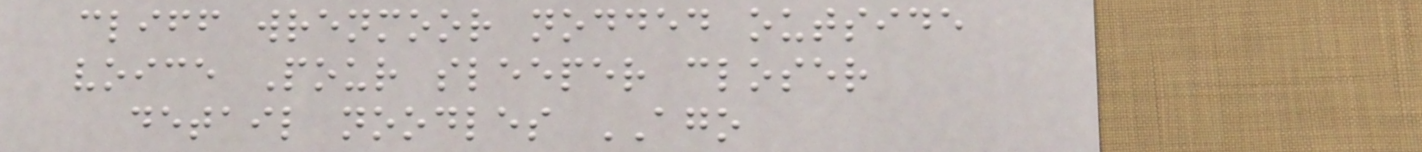cliff wrenmoor nodded outside
voice Pour sleeper closer
detail noodles AGO
